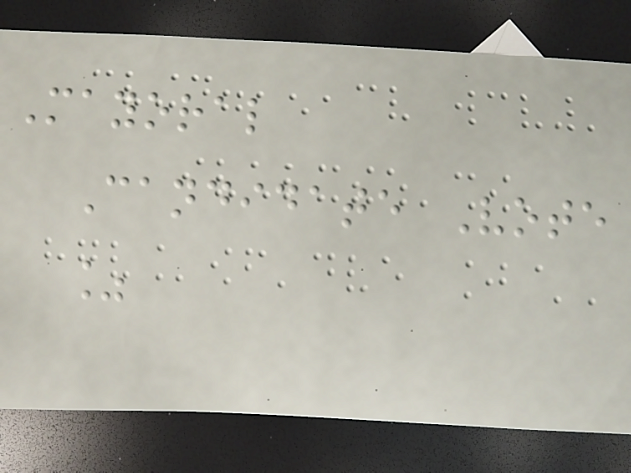Mayoral
Candidate Vote
%
